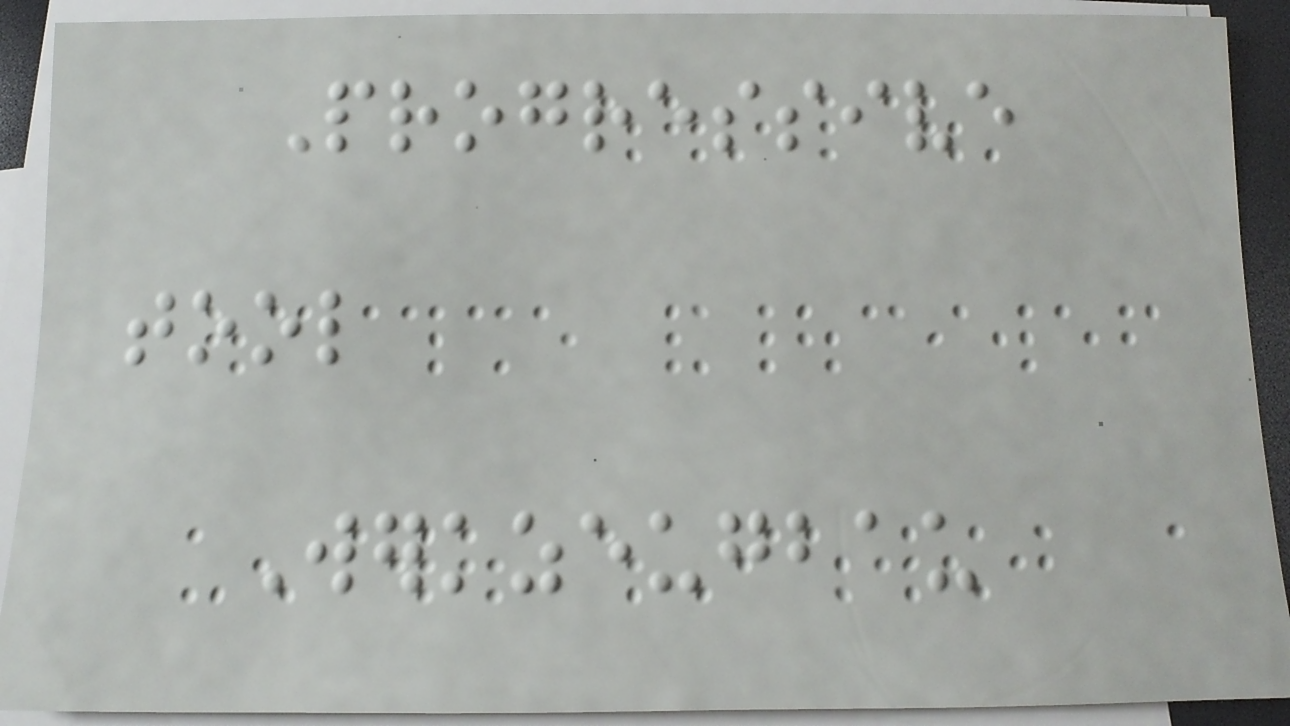Progressive
tool
Werkzeugbau
